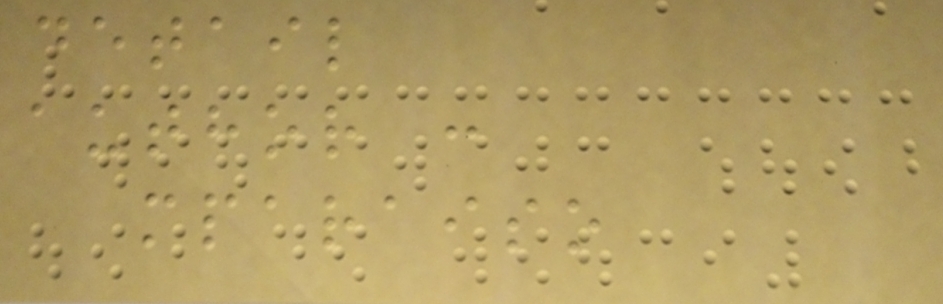detail
author :
mparaiso
